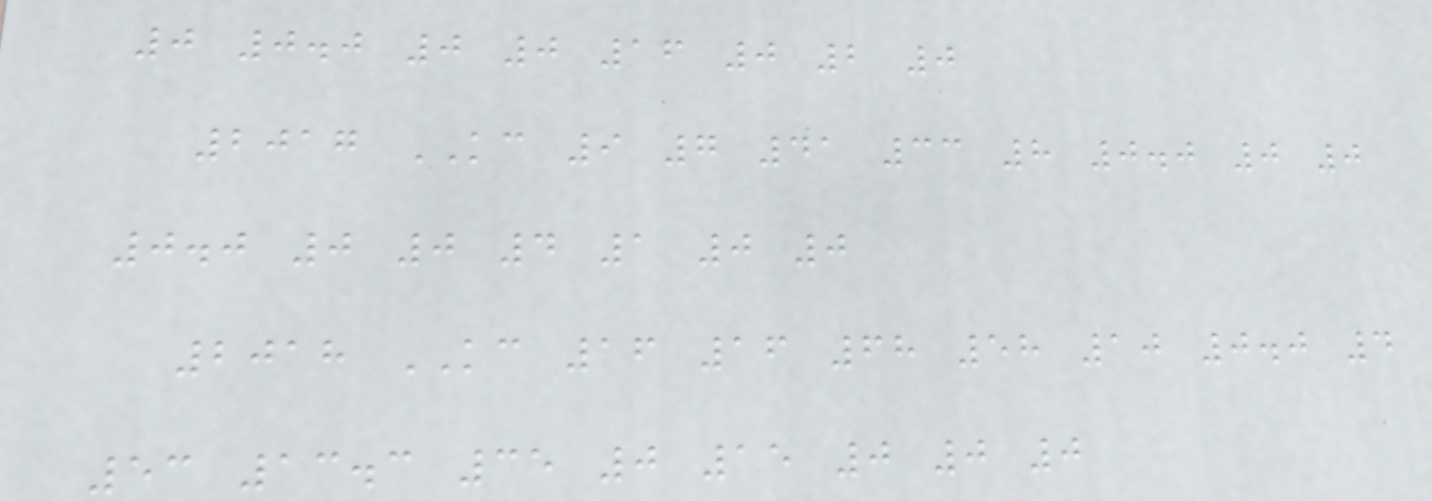0 0.0 0 0 16 0 2 0
2017 KC 9 7 41 33 8 0.0 0 0
0.0 0 0 4 1 0 0
2018 KC 16 16 68 58 10 0.0 4
53 13.3 35 0 15 0 0 0
